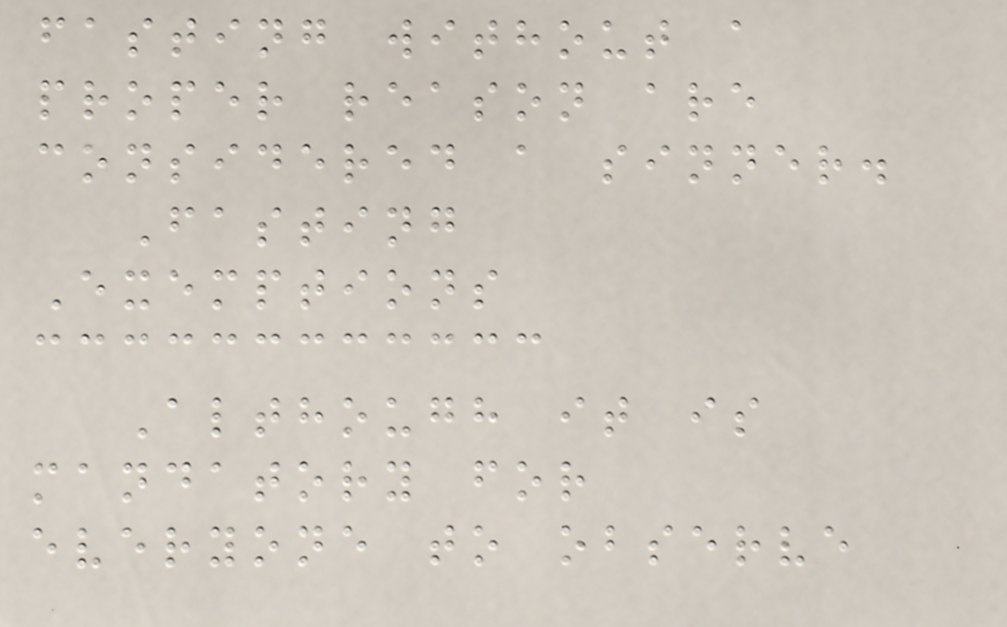fasting without a
proper reason are
considered a sinner.
Fasting
Exemptions
Although it is
mandatory for
everyone to observe
